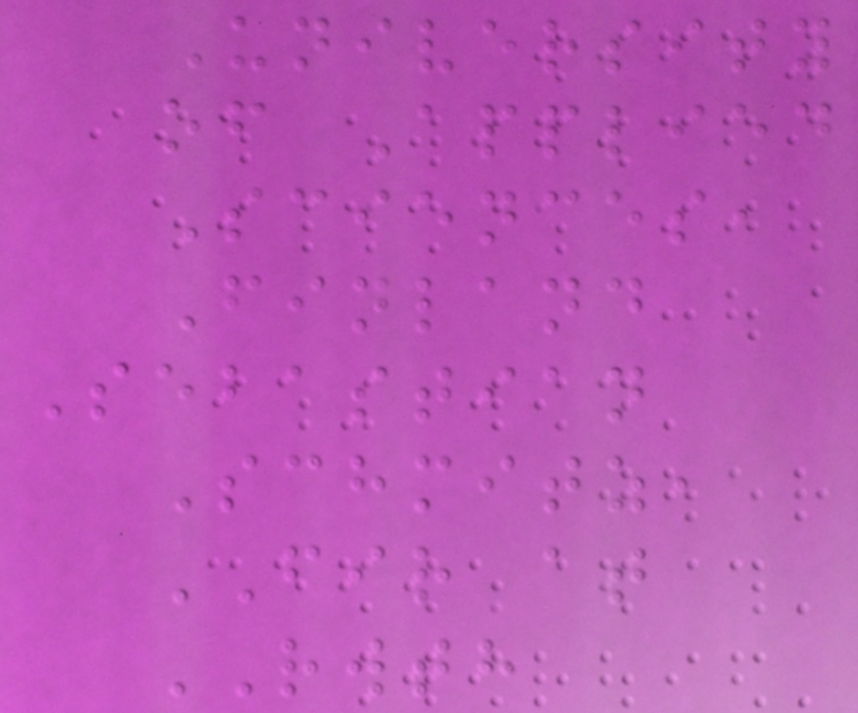University
of Applied
Sciences,
Finland
Sebastian
Schmitz,
FIR at
RWTH
